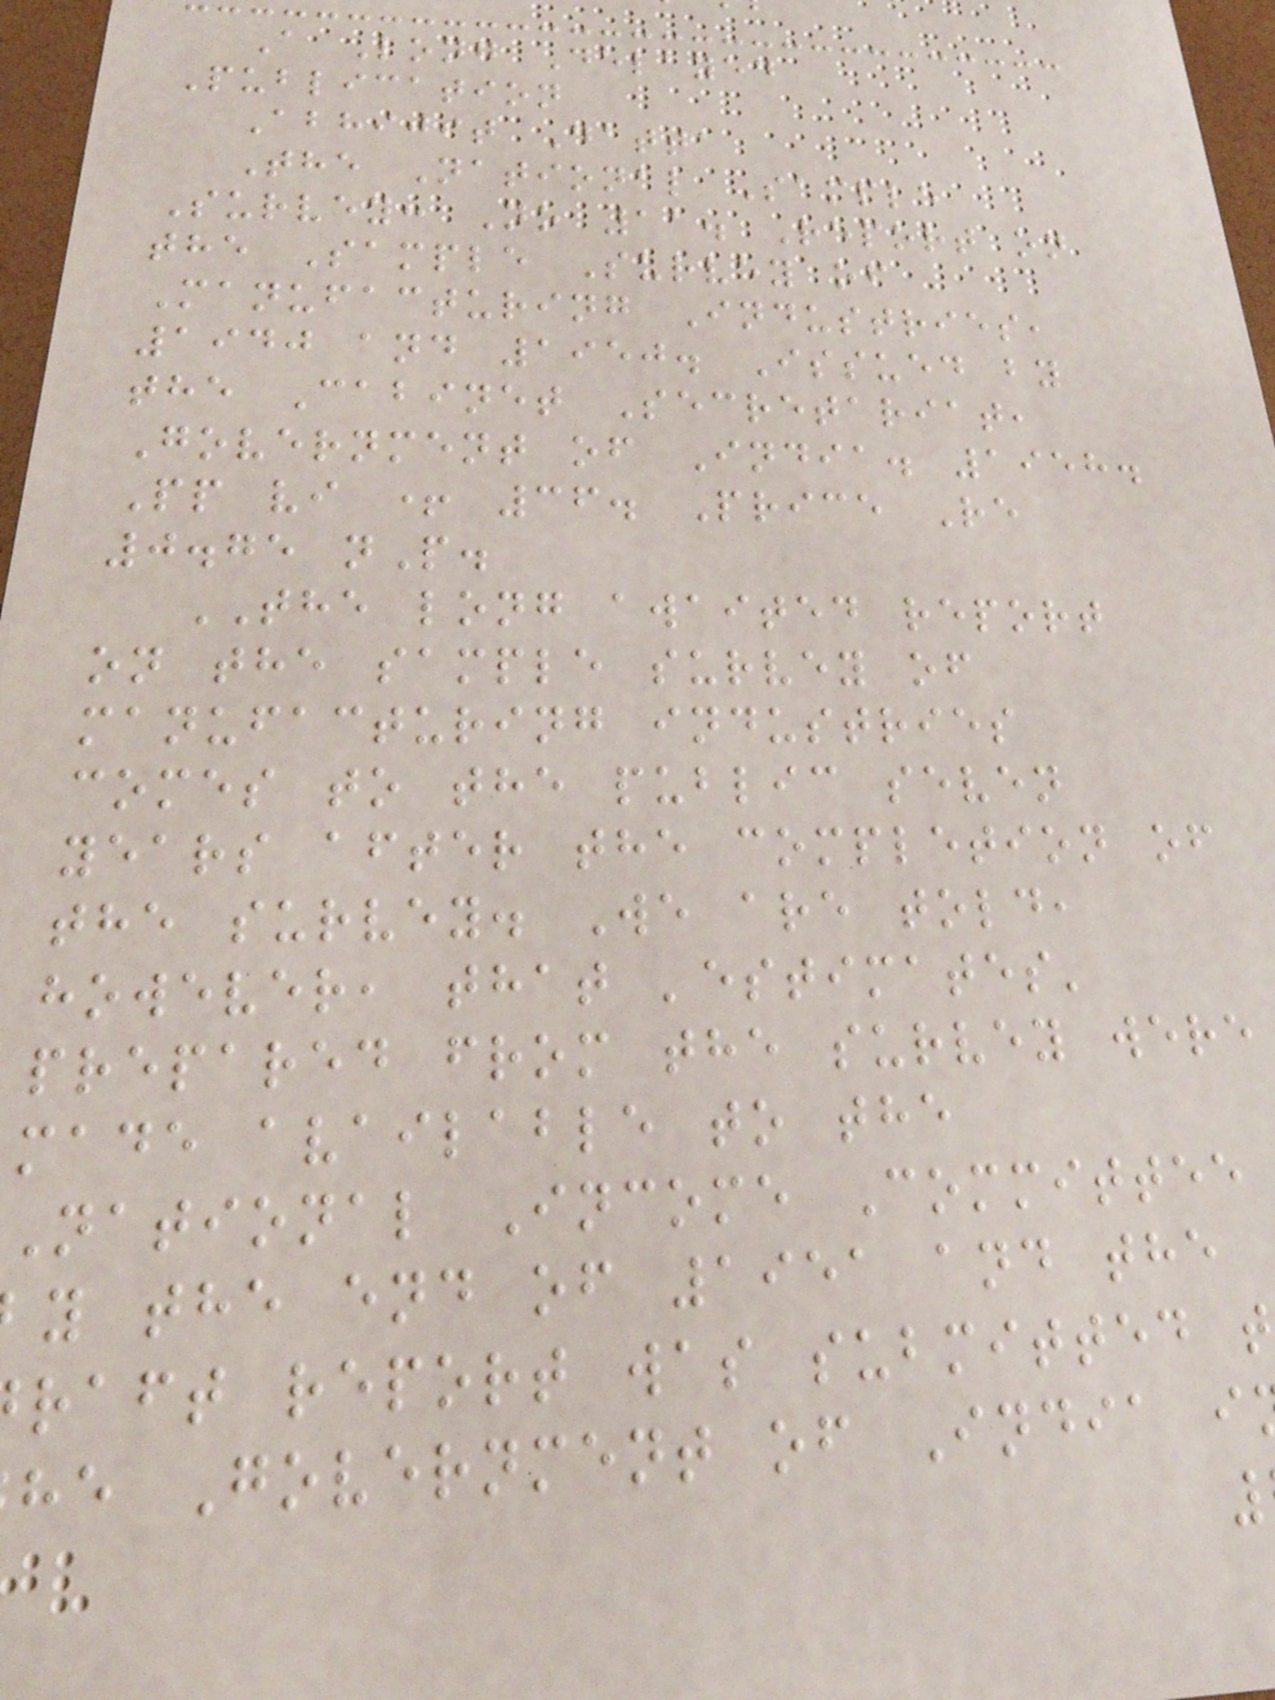A Long Delayed
Publication
Abhijit Datta
The National Sample
Survey: No 11. Report on
the Sample Survey of
Manufacturing Industries,
1940 and 1950. Issued by
the Cabinet Secretariat,
Government of India. 1958.
Pp vi + 36. Price Re
0.75 nP.
THE long awaited report
on the sample survey of
manufacturing industries
comes to the public seven
years after the completion of
the survey. We are told,
however, that 'estimates'
prepared from the survey were
made available to the
National Income Committee
y the end of 1951 and the
raft report was submitted t
he Government of India i
